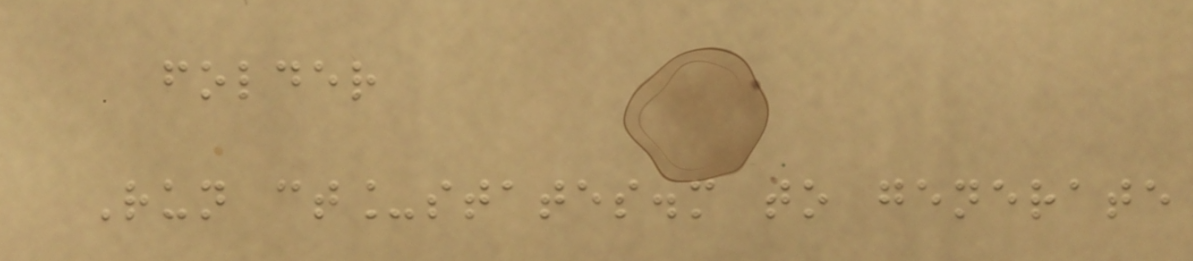folder
Run ct_states.m to generate
